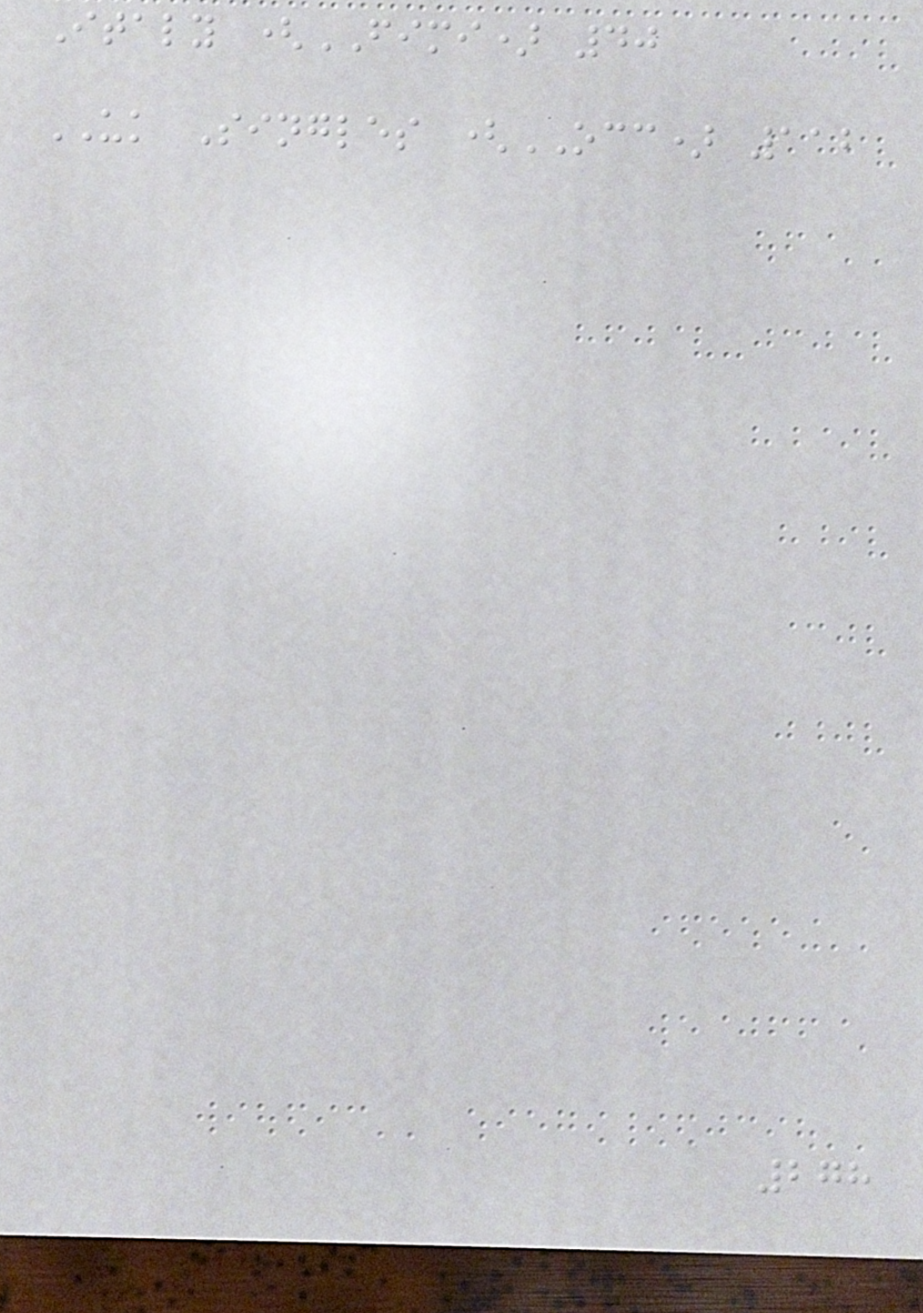Italy (FIMI) 40
UK Singles (OCC) 112
278
